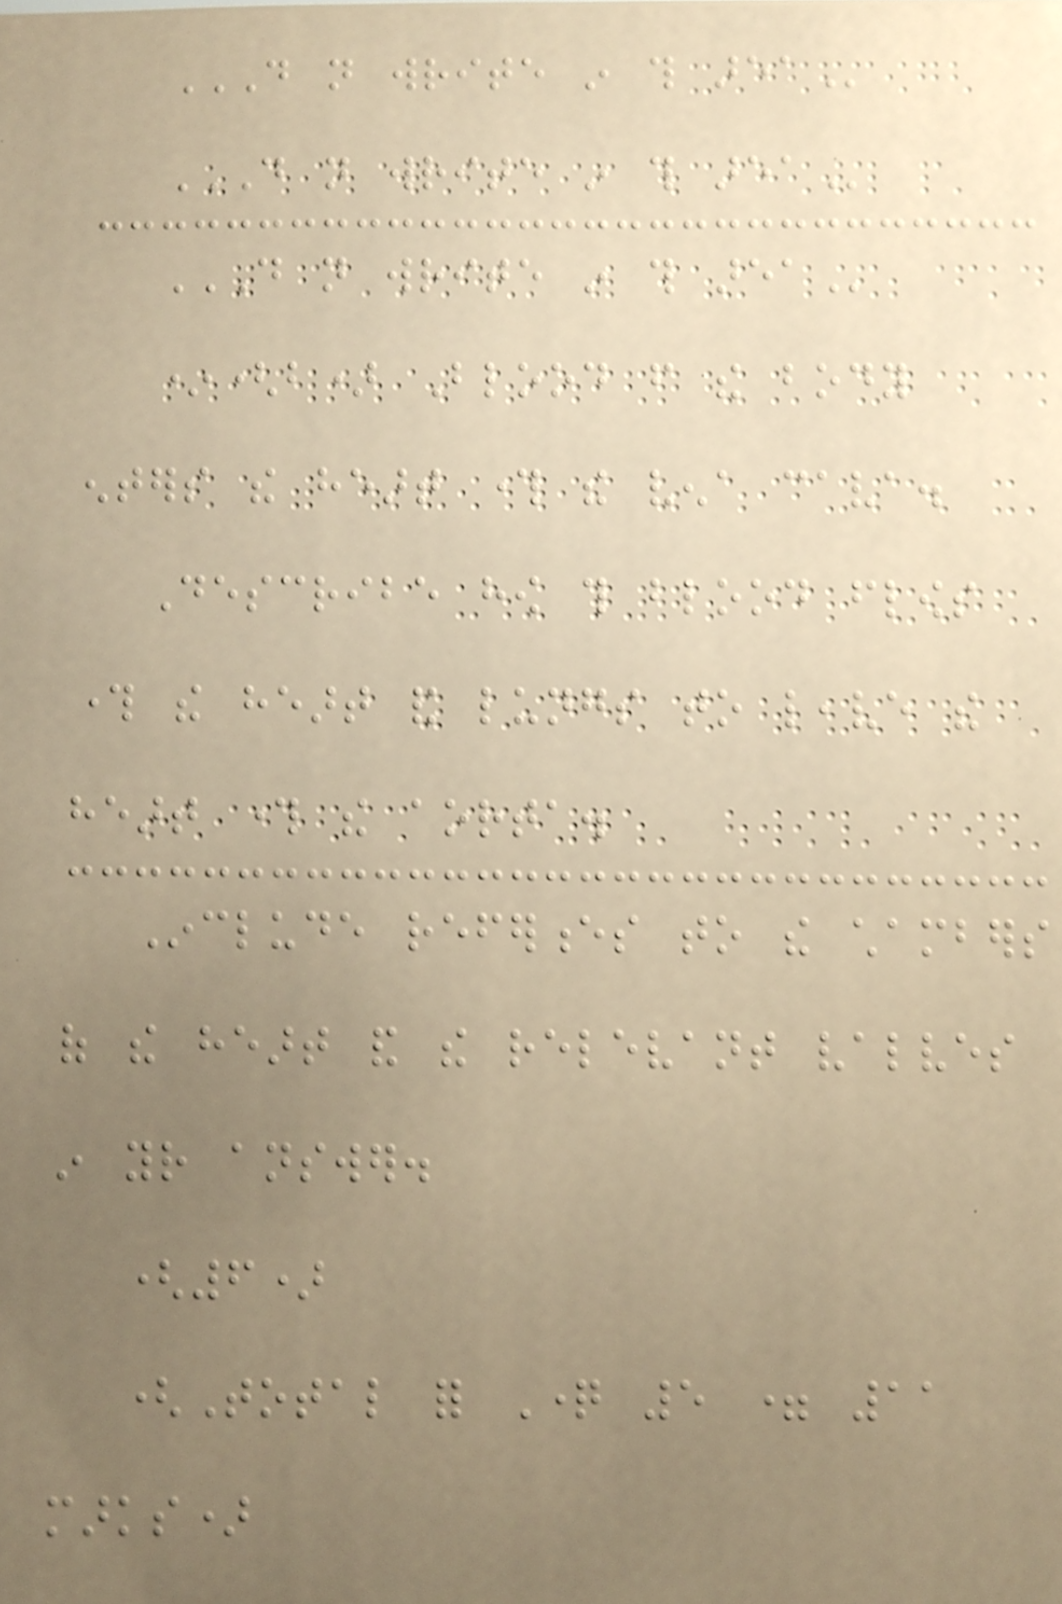DO NOT WRITE IN THIS AREA
DO NOT WRITE IN THIS AREA
DO NOT WRITE IN THIS AREA
*(b) Blood from the body
enters the heart through the vena cava.
Describe how this blood flows
through the heart and lungs to leave the
heart through the aorta.
Include references to the chambers
of the heart and the relevant valves
in your answer.
(6)
(Total for Question 5 = 11
marks)
